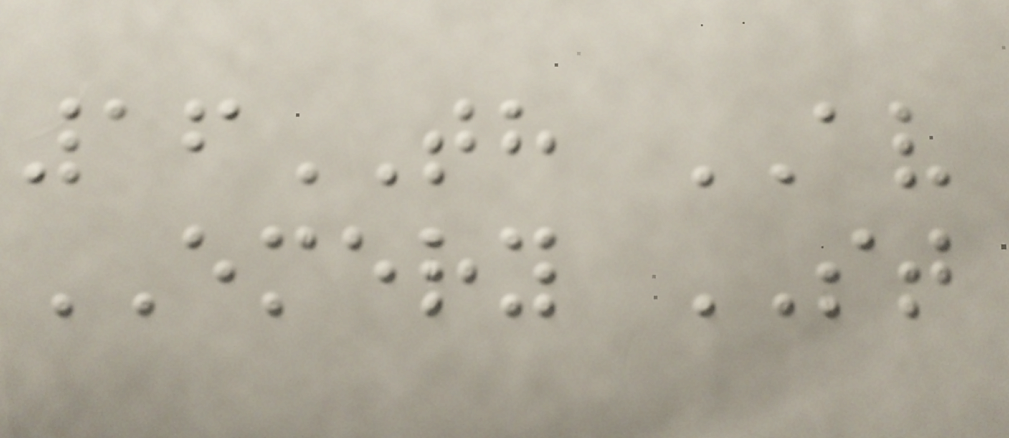16TH AV
EMERY ST
